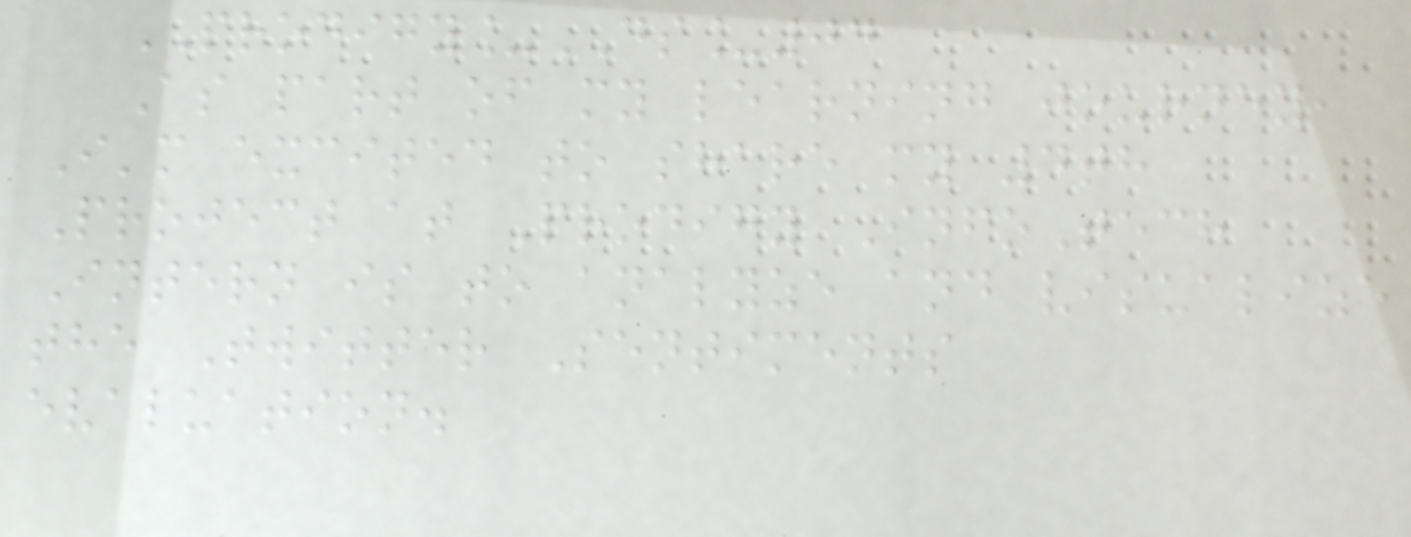PRODIGY_DS_04
As part of my learning journey,
I'm excited to share my 4th
Project at Prodigy InfoTech
Intern is to analyze and visualize
the Twitter Sentiments
evaluation.
